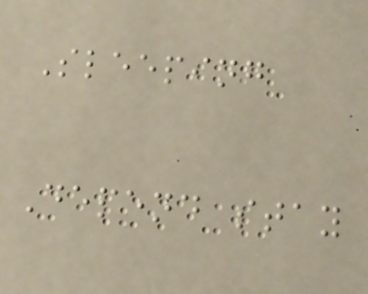Sleeping
Depend stay
